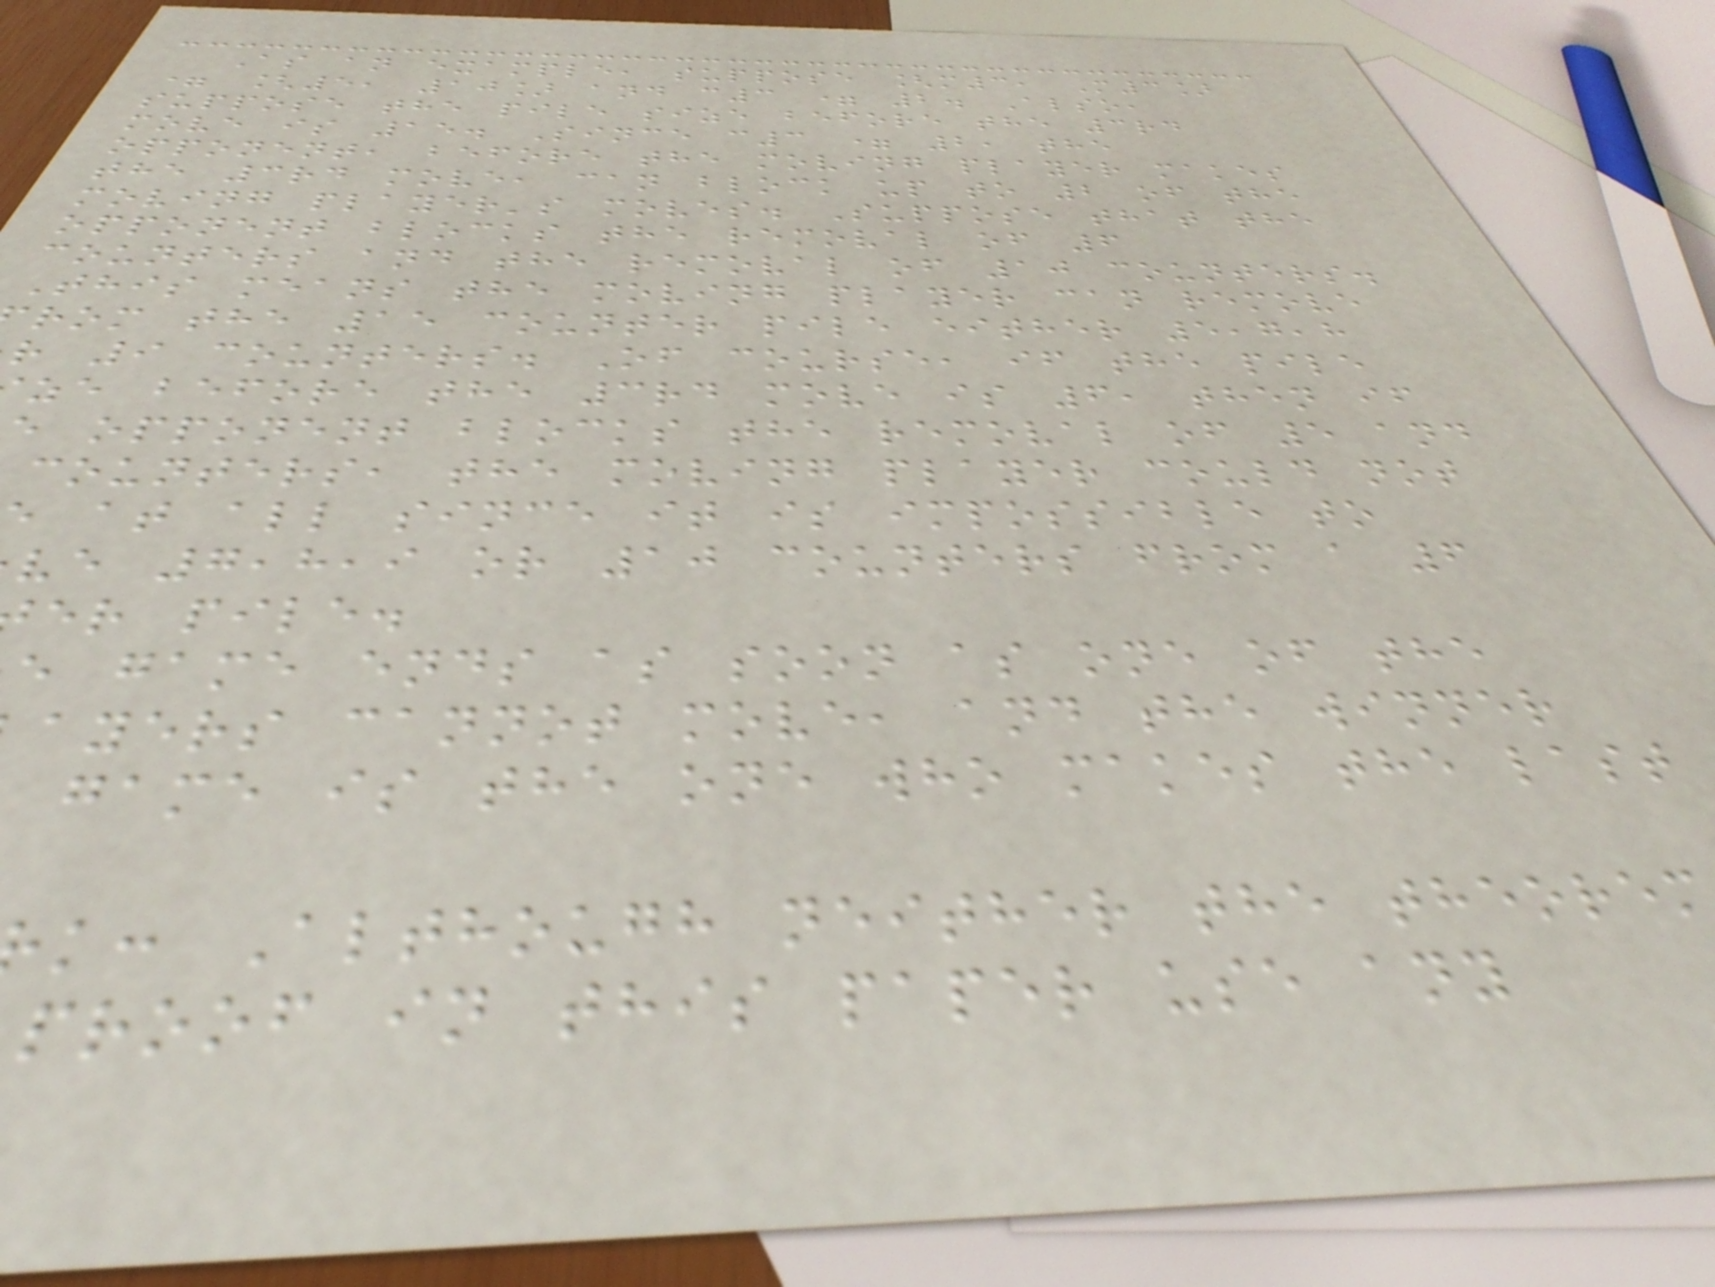As an example, suppose [m3, M3]
= [5, 10] and c3 = 2. Also,
suppose the pile size before the 3rd
move is 15. Since c3 = 2, the
opponent, before the moving player makes
the 3rd move, can block up to 2 of the
moving player's moves. Suppose that the
opponent blocks the removal of 6
counters and the removal of 10 counters.
This means the moving player can remove
rom the 15 counter pile either 5,7,8
r 9 counters. Of course, if the pile
ze before the 3rd move is 6, then if
e opponent blocks the removal of 5 and
counters, the moving player could not
at all since it is impossible to
ve 7,8,9 or 10 counters from a 6
er pile.
e game ends as soon as one of the
ayers cannot move, and the winner
game is the one who makes the last
k: Although neither the theorem
proof in this paper use any
